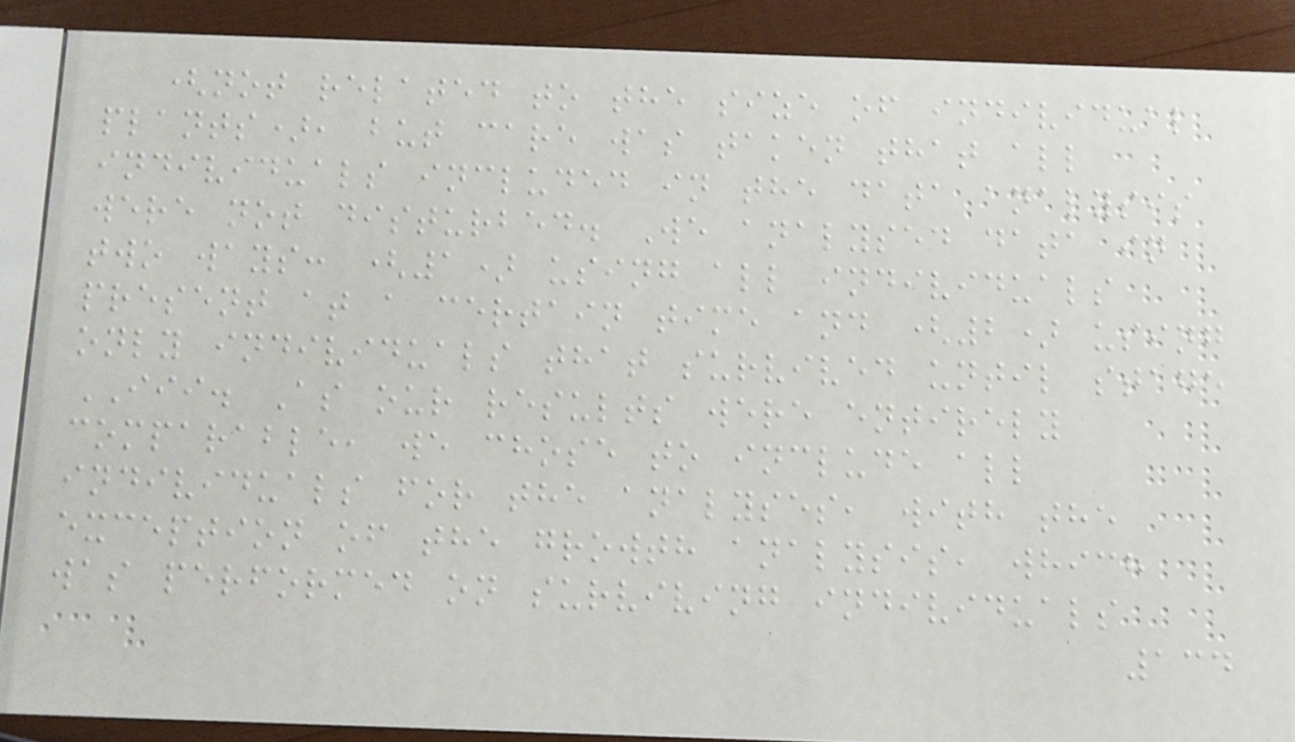(not related to the size of individual
plants), but care was taken that all
individuals included in the data analysis
were not disturbed. We analysed data in
two ways: (1) using all individuals
present at a certain time and (2) using
only individuals that survived until stage
III. As our results were entirely
comparable, we chose to include all
individuals for the analyses, with the
exception of the growth analysis, which
was performed on surviving individuals
134
